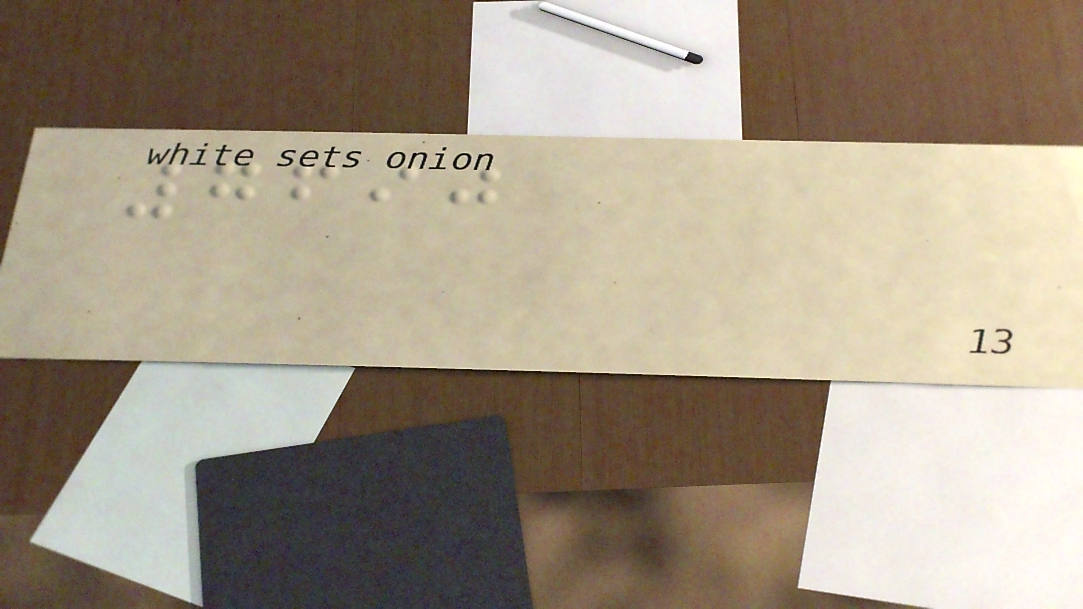7690
